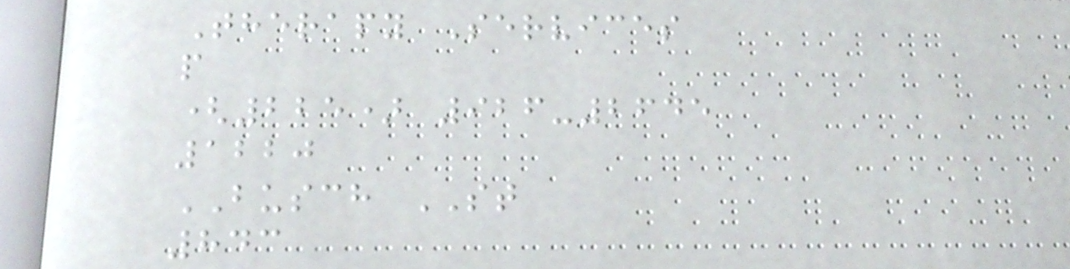Therapy Services
p
(225) 926-2645
1220
BUSCH ST
843
